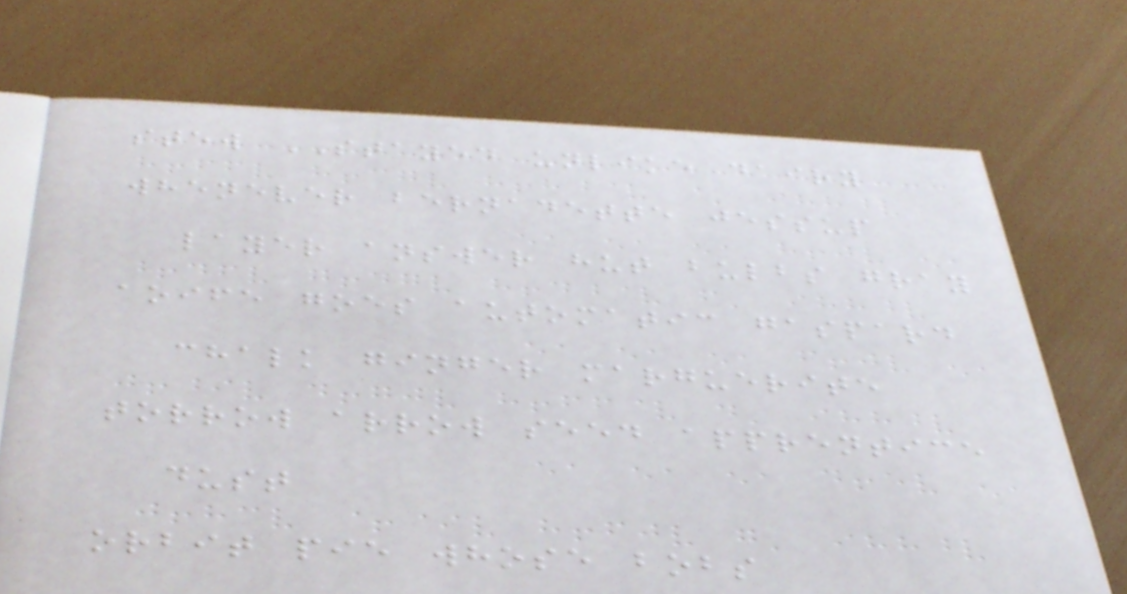stew STAYED unlike dairy
whenever bernadette jessup
layer answer hut bulbs gray
aoife goes automatic gaspard
chalk ginger marguerite
torrow arrow seed apprentice
dust
orbit pie whose bobs
